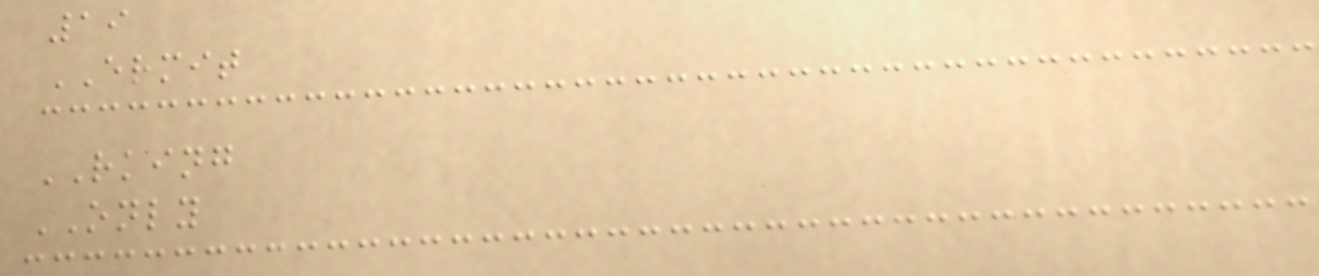19
ERMIT
RKING
ONLY
